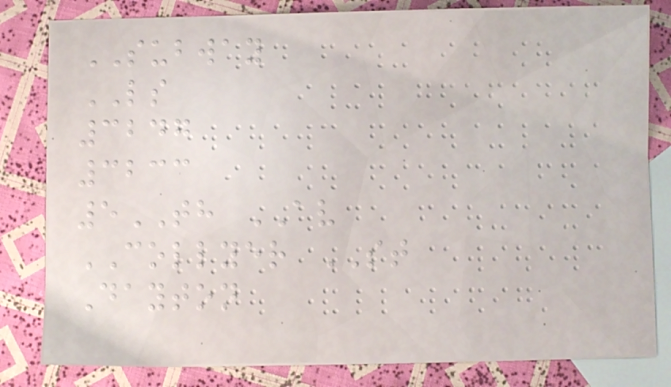SUBWAY
LS
3247
3233
5TH AV
COLLYER ST
Dayton
